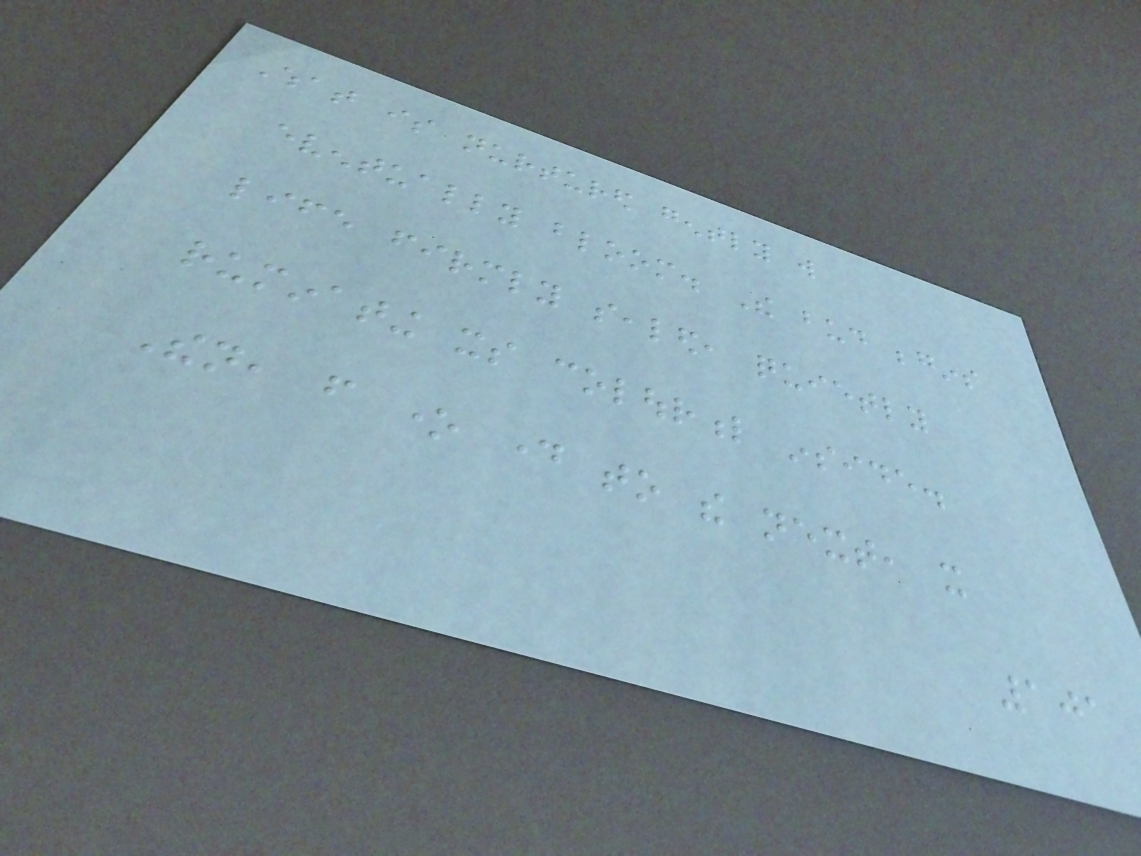What is nurtured gently will
eventually bloom. The bud begins
life firmly sealed, quietly
ruminating its colourful inside.
Then, from one day to the next, it
101
